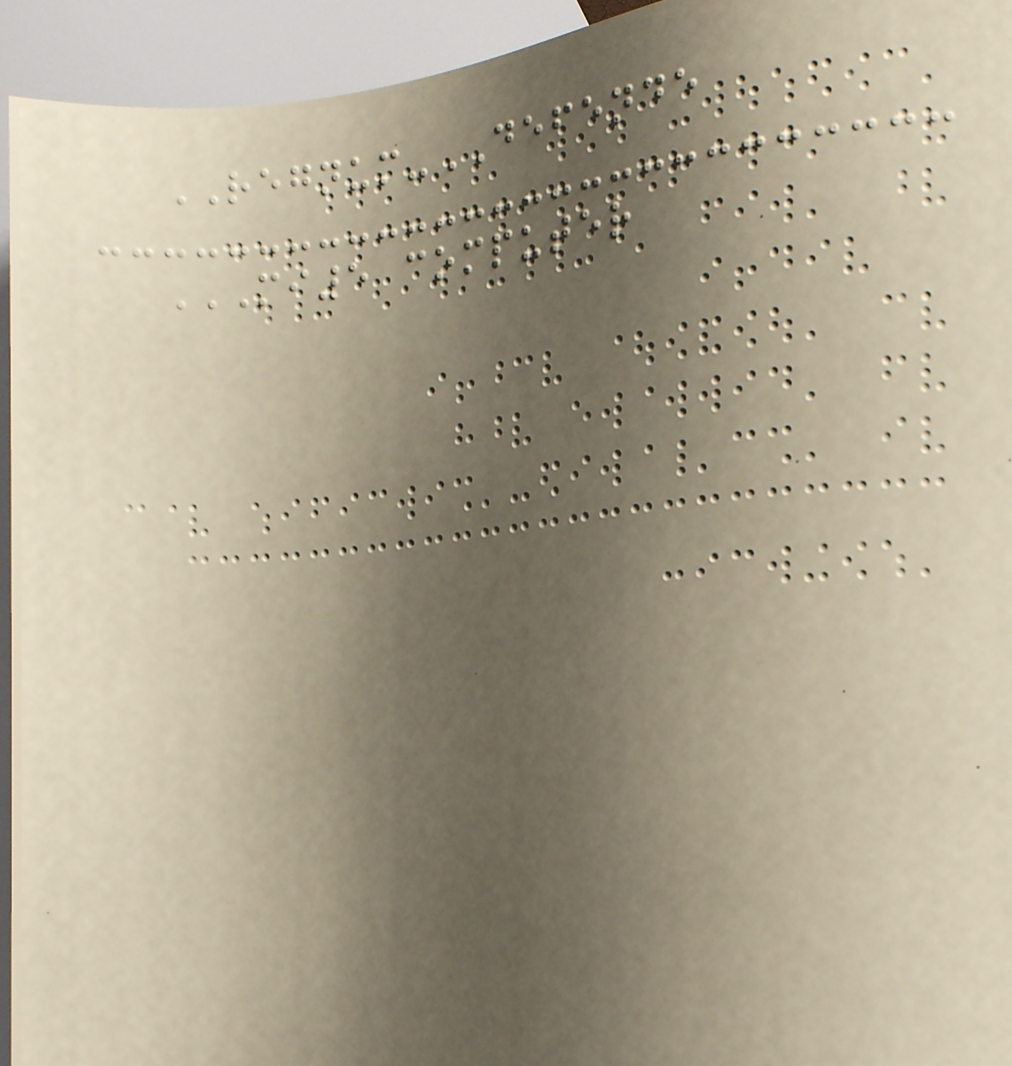REGNUM-DEFENDE
MI5 COMPUTER
